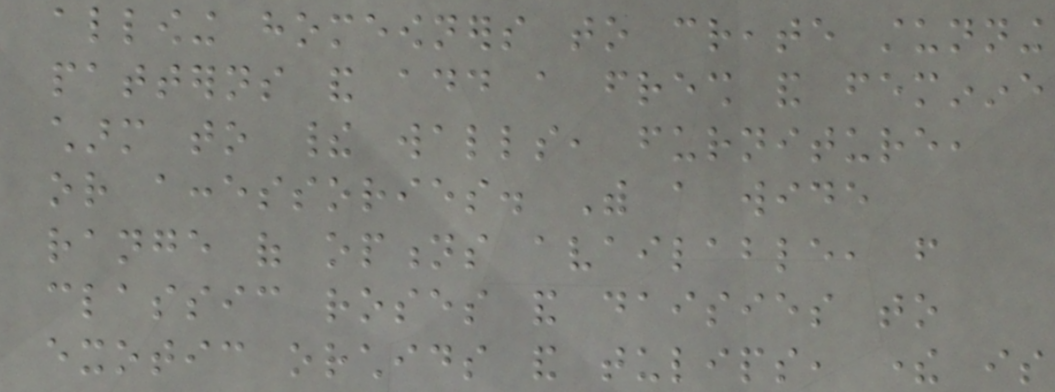allowing homeowners to create stunning
patterns and add a fresh and feminine
charm to their walls, furniture,
or accessories. With a wide
range of options available, from
classic roses and daisies to
exotic orchids and tulips, there is
